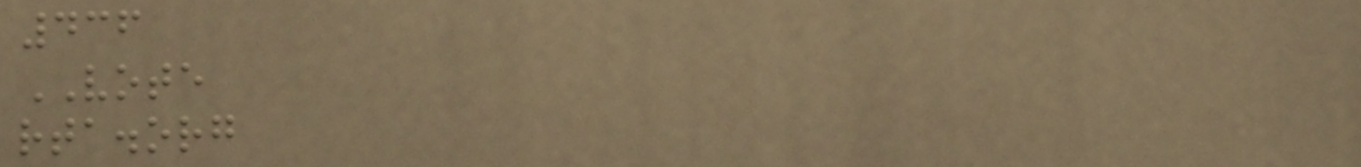436
VOTE
rta.org
